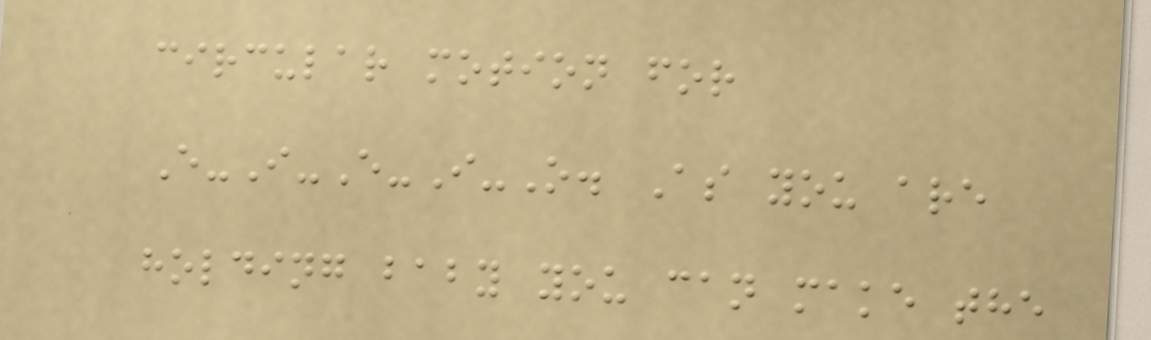circular motion for
E-I-E-I-O. As you are
holding baby you can make the
